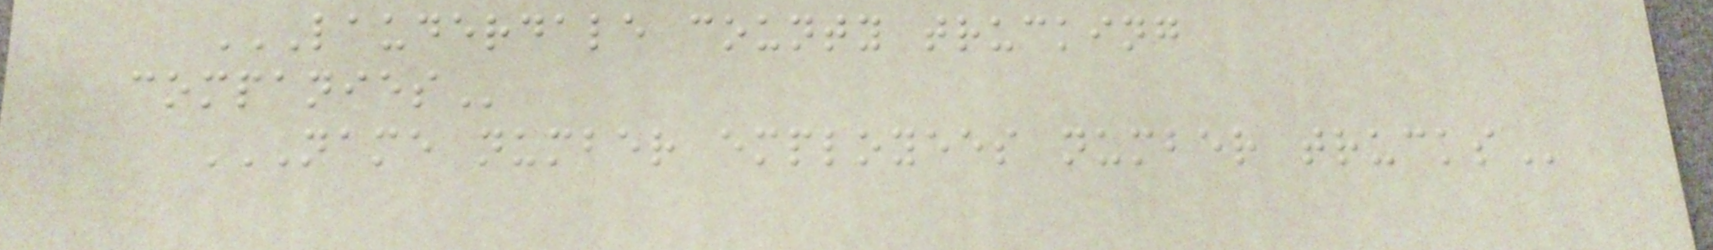LAUDERDALE COUNTY TRUCKING
COMPANIES
NAME NUMBER EMPLOYEES NUMBER TRUCKS
